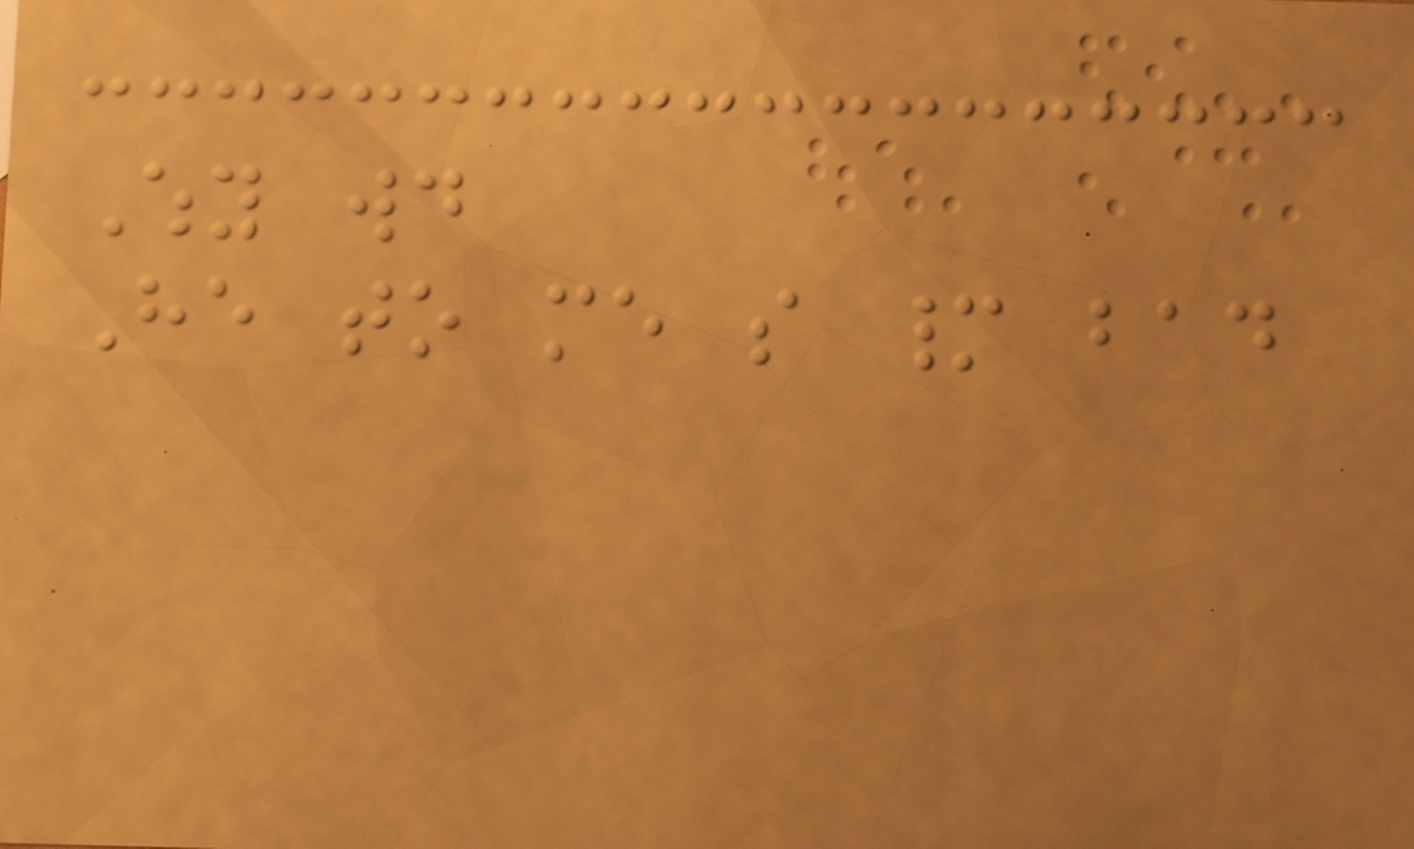Why would
He to me so many bad
